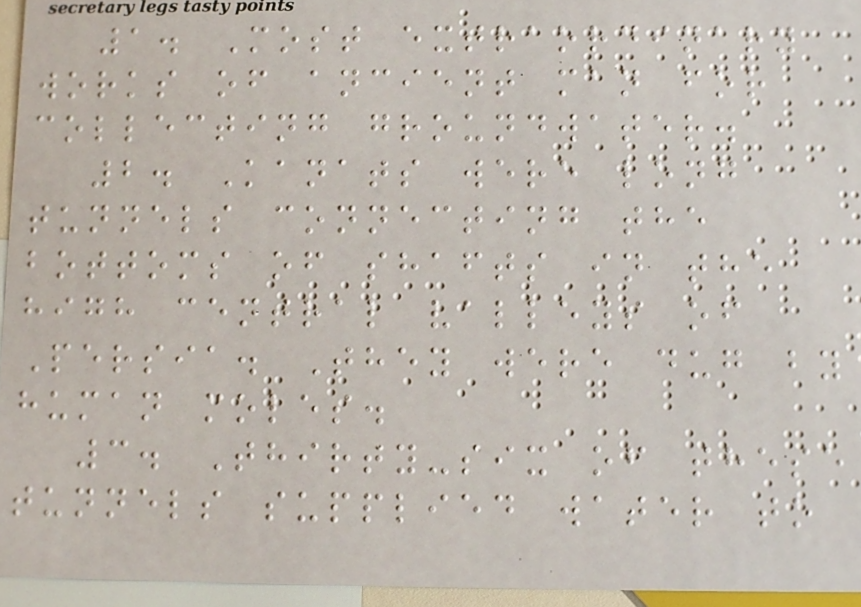1. Most extraordinary
works of ancient man for
collecting groundwater.
2. Kanats were long
tunnels connecting the
bottoms of shafts in the
high central valleys of
Persia. They were dug by
human moles.
3. Thirty-six of these
tunnels supplied water to
